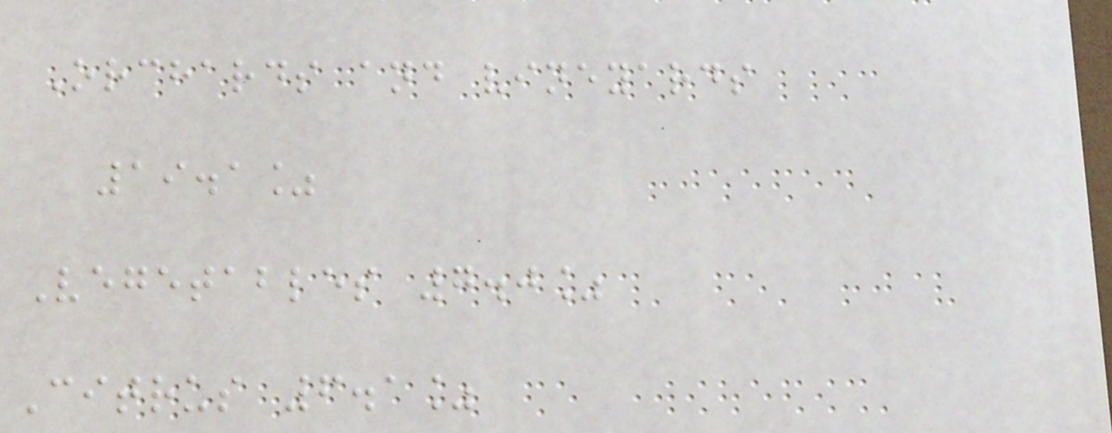Orchards and vineyards
19.1%
Vegetables 7.0%
Citrus 6.1%
